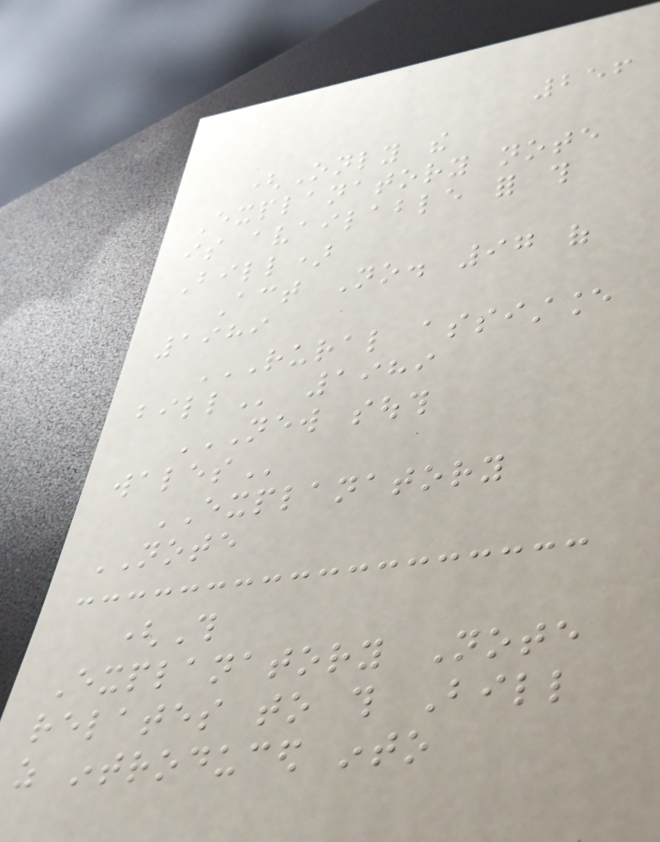256
(Only the
Explanatory note
is available for this
Bill)
Act No. 97 of
1989
RURAL ASSISTANCE
BILL 1989
NEW SOUTH
WALES
EXPLANATORY
NOTE
(This
Explanatory Note
relates to this Bill
as introduced into
